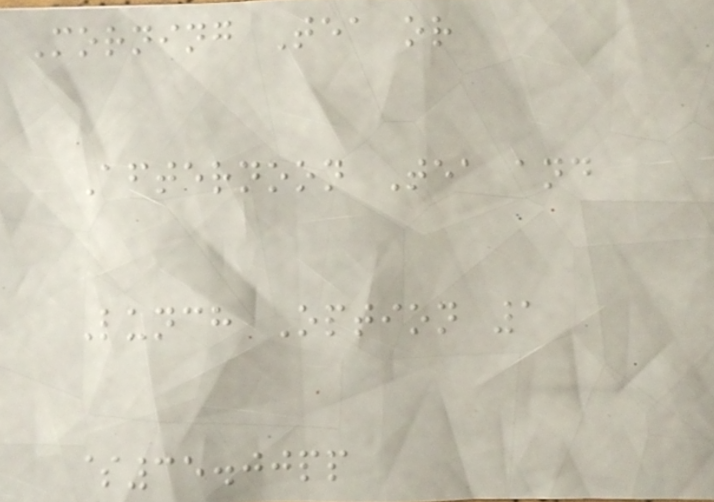Morning Tea or
Afternoon Tea and
Lunch Option 1
$35.00pp
